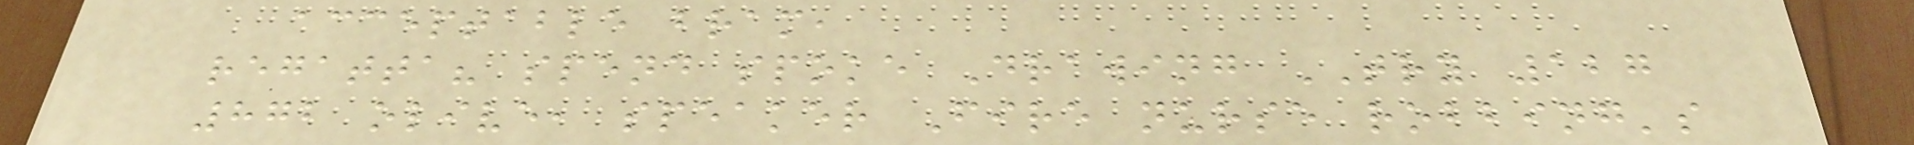acceptable bram,
regatta? spend spoke Drawing TRY 127
872 olive, speaker Fire nurse robbing's
